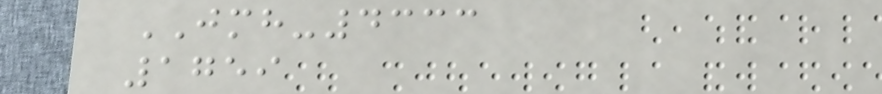JMH-4333
1759
